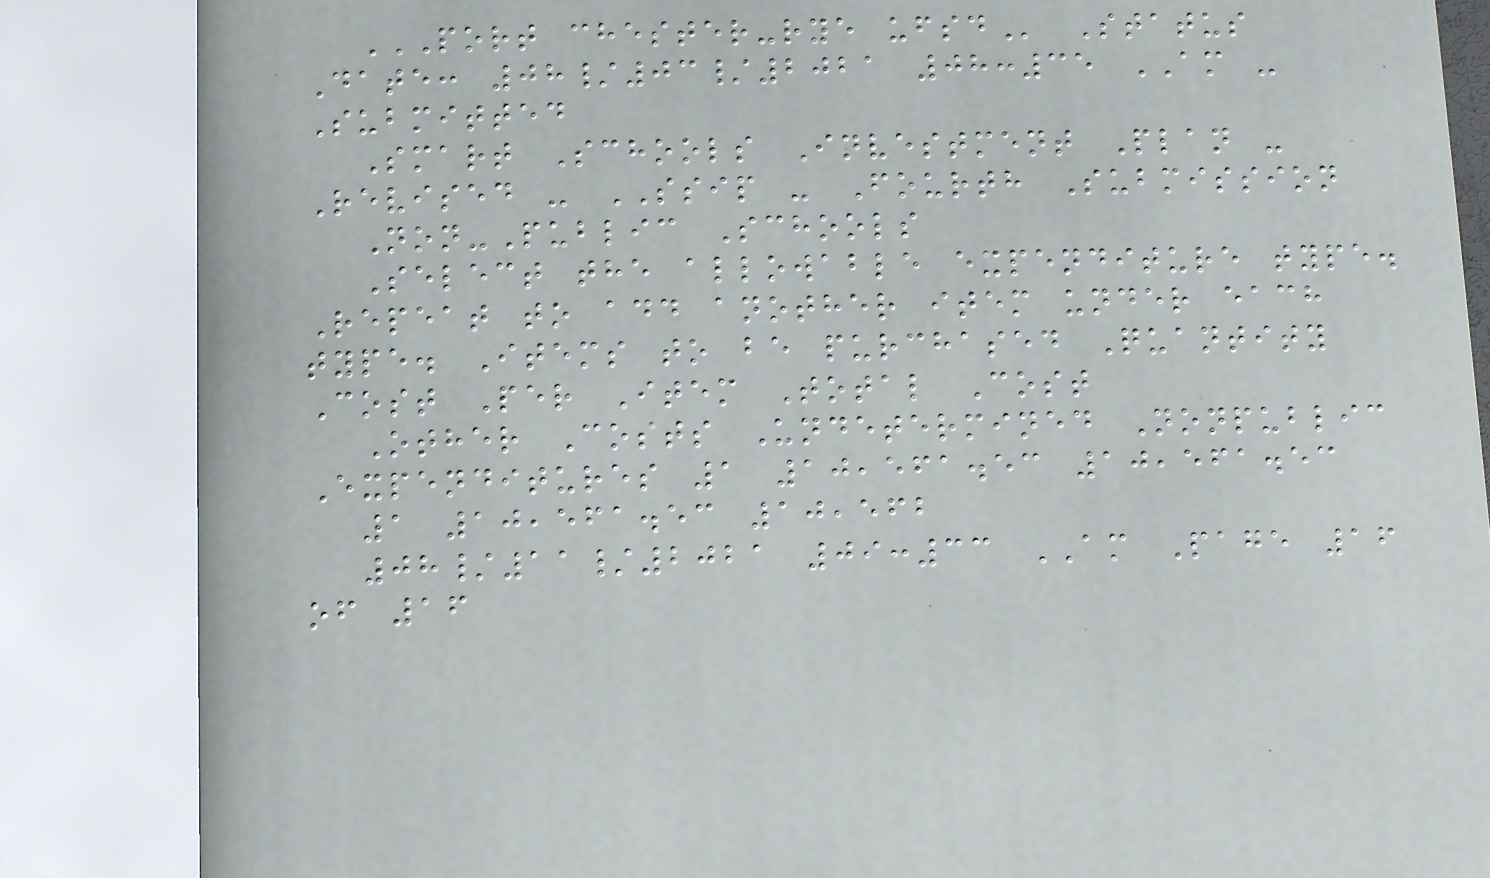PORT CHESTER-RYE UFSD Status
Date: 08/03/2021 08:35 AM -
Submitted
Smart Schools Investment Plan -
Revised - SSIP - Fourth Submission
Non-Public Schools
Select the allowable expenditure type.
Repeat to add another item under each
type. Items to be purchased Quantity
Cost Per Item Total Cost
Other Costs Undetermined Nonpublic
Expenditures 1 10,561.53 10,561.53
1 10,561.53 10,562
08/11/2021 09:33 AM Page 16
of 16
